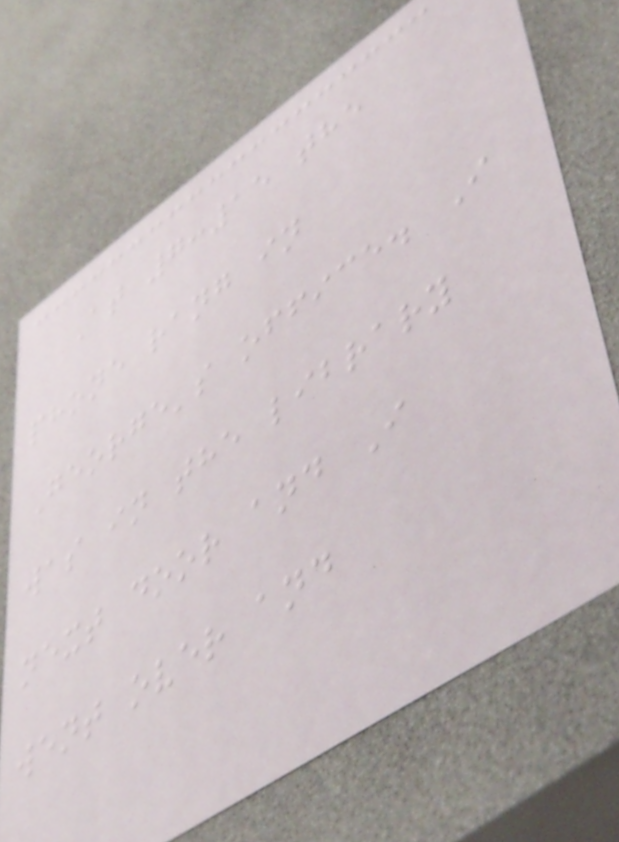At 7:15 the
phone rang in
George's office. I
was in the library
next door and I
went over and
